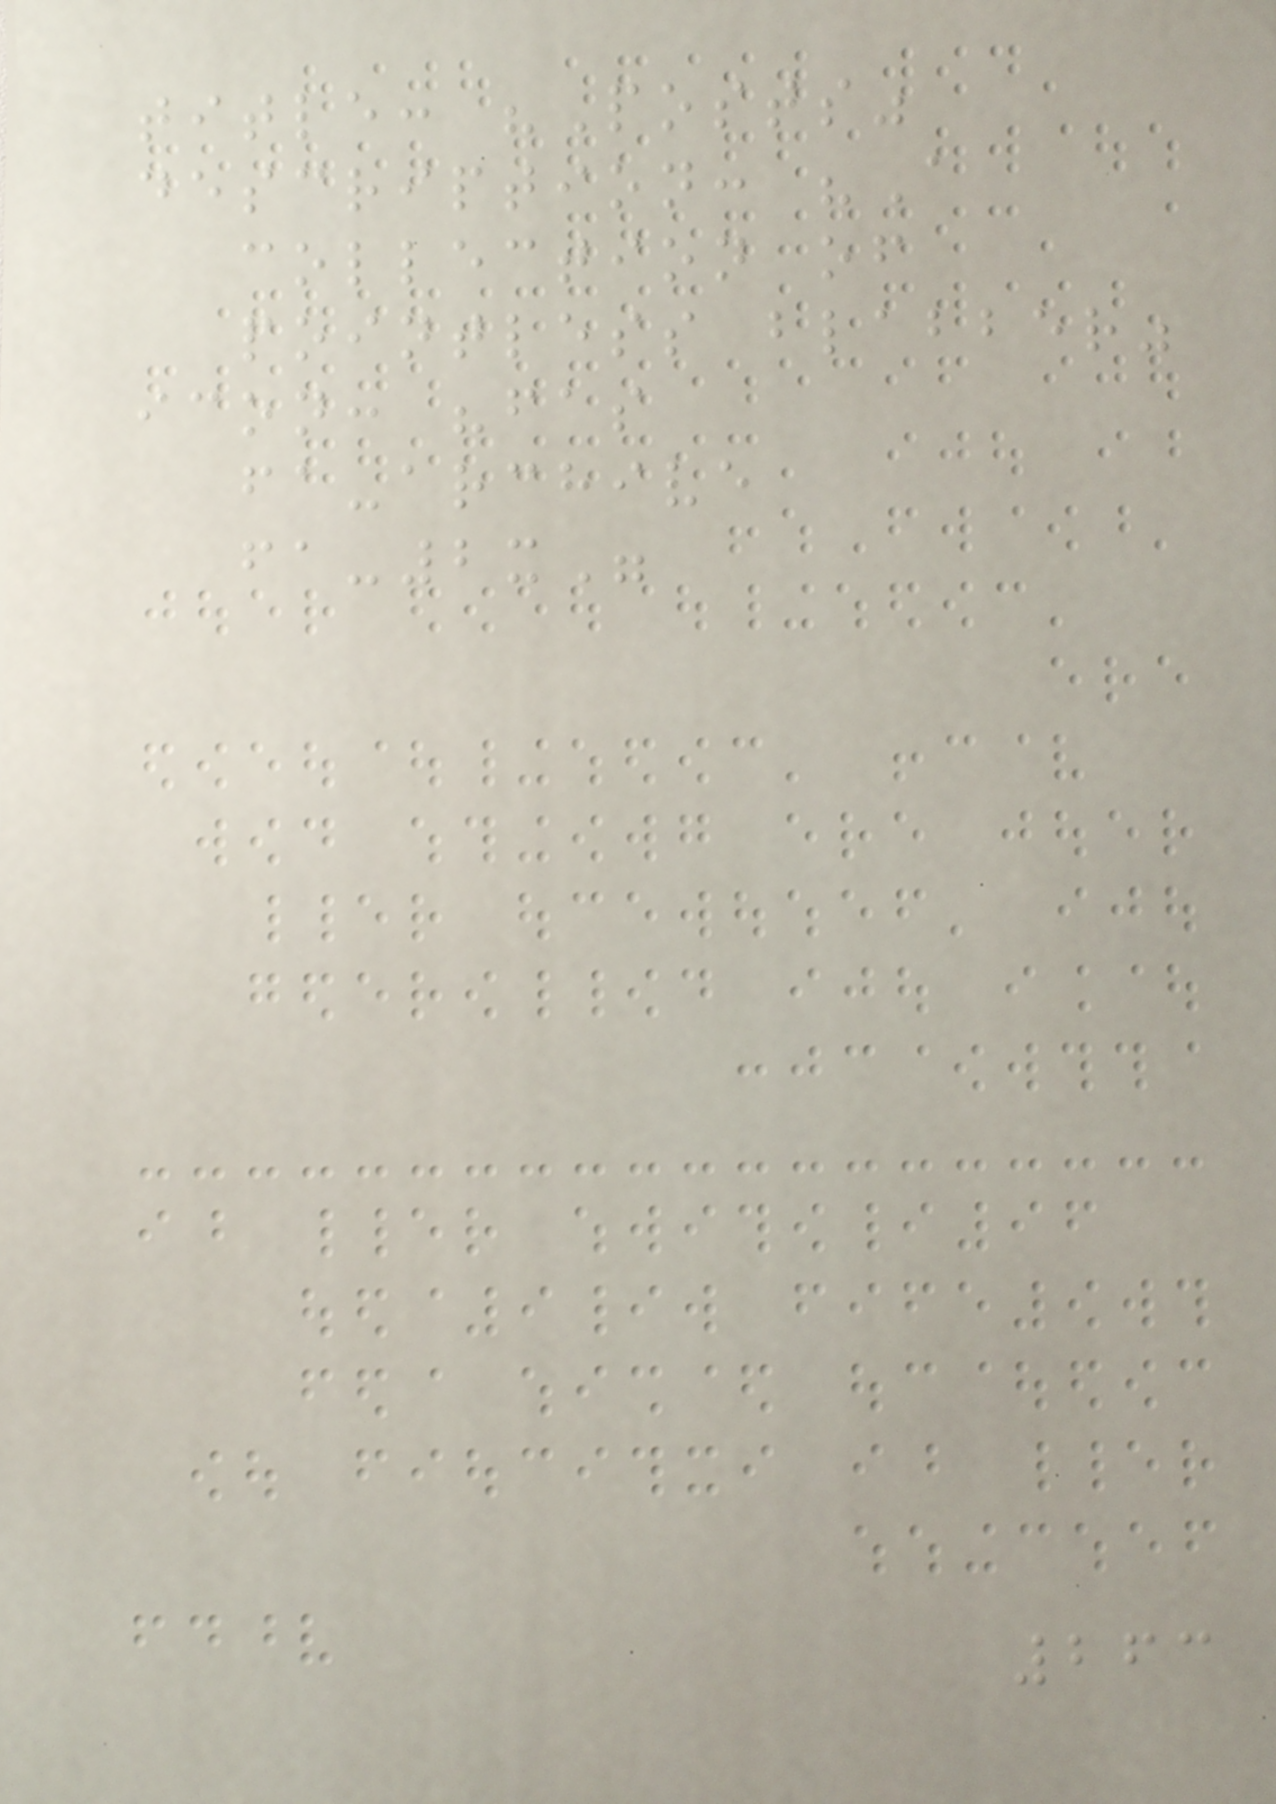title: "Posts"
description: "A
collection of
pointless blabber"
icon: "fas
fa-archive
fa-2x"
263
